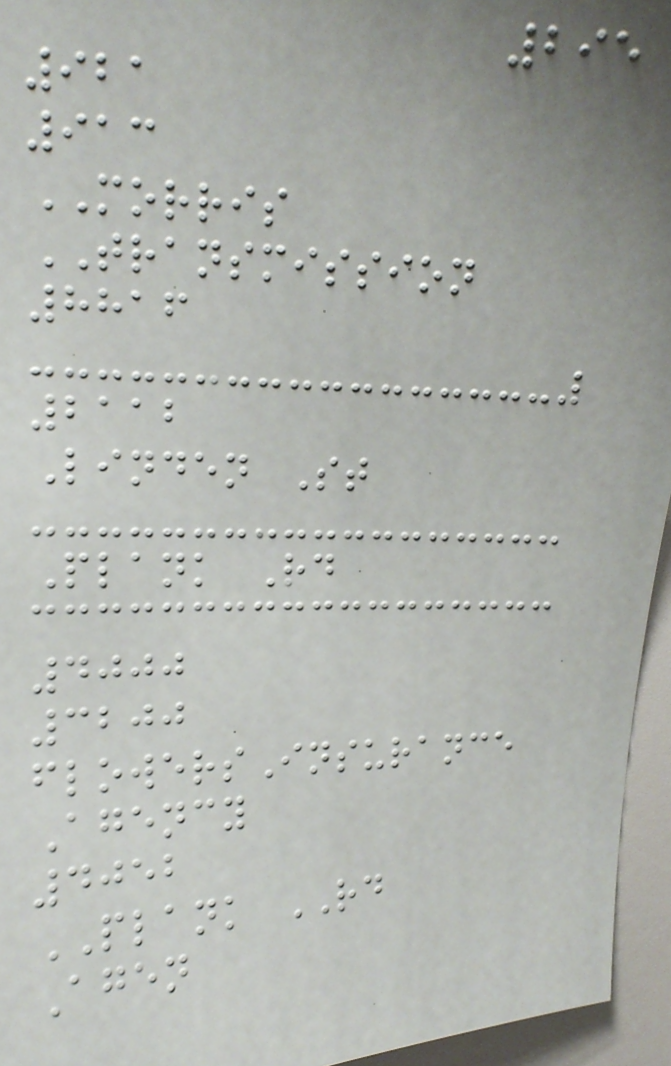295
921
913
MORRIS
TRANSMISSION
8816
2112
Linden St
Plank Rd
4000
3200
flowersInsurance
Agency
4052
PLANK RD
Agen
